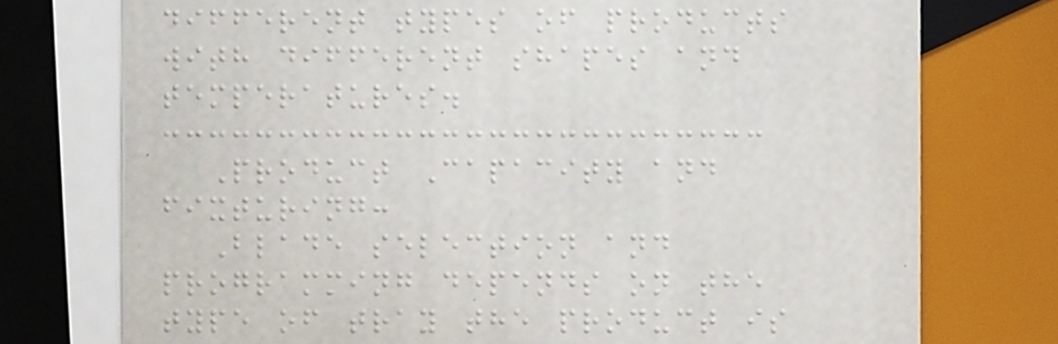different types of products
with different shapes and
temperatures.
Product Capacity and
fixturing:
Blade selection and
programming depends on the
type of tray the product is
